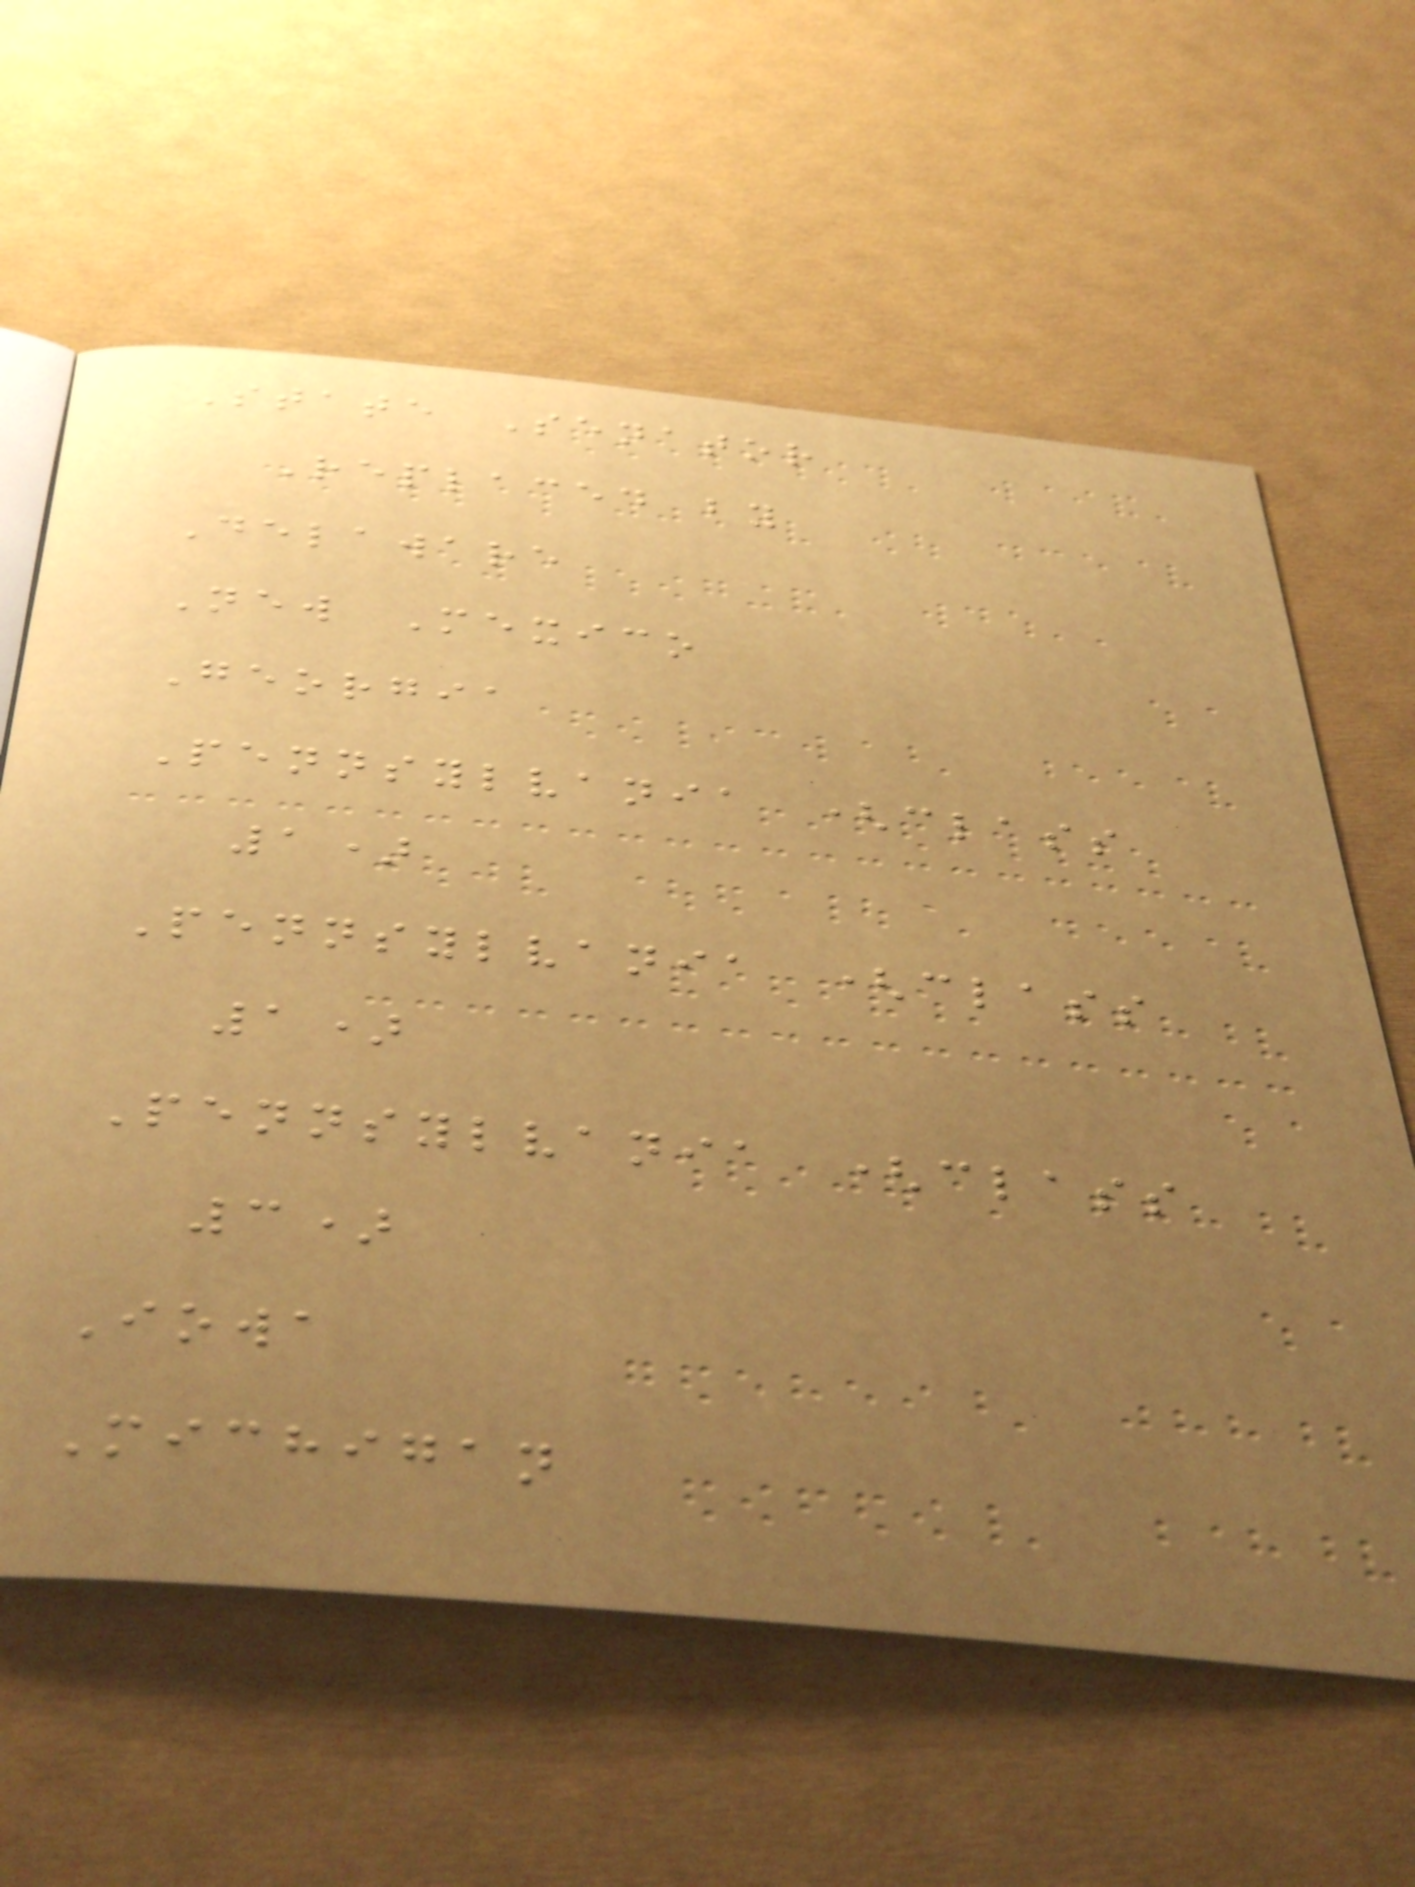State Senator
Replaced by
Delaware
New Mexico
Georgia
Pennsylvania (class
1)
Pennsylvania (class
1)
Pennsylvania (class
3)
Iowa
Michigan
